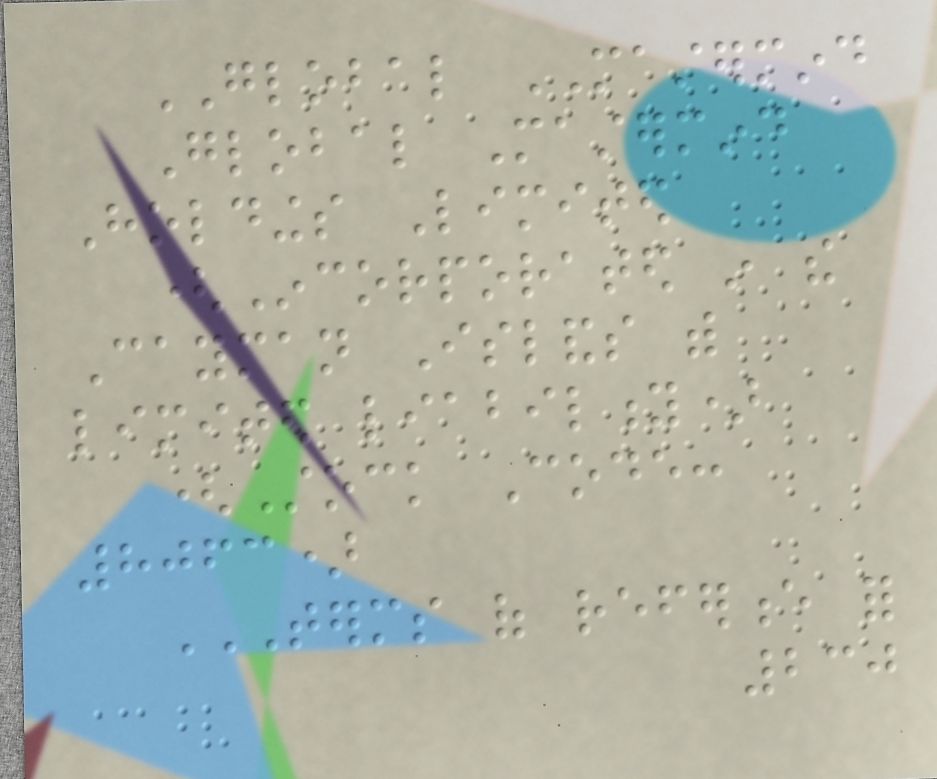GLOBAL MASTERMIND
Global Mastermind
Holdings Limited
(Incorporated in the
Cayman Islands with
limited liability)
(Stock Code:
8063)
TERMS OF REFERENCE FOR
230
